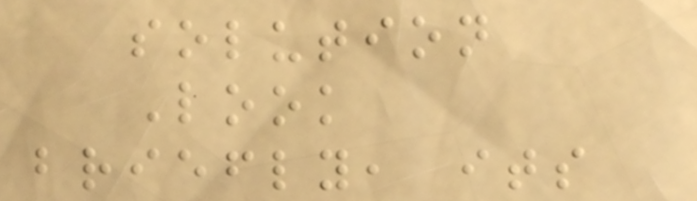solution
Look
briefly, its
